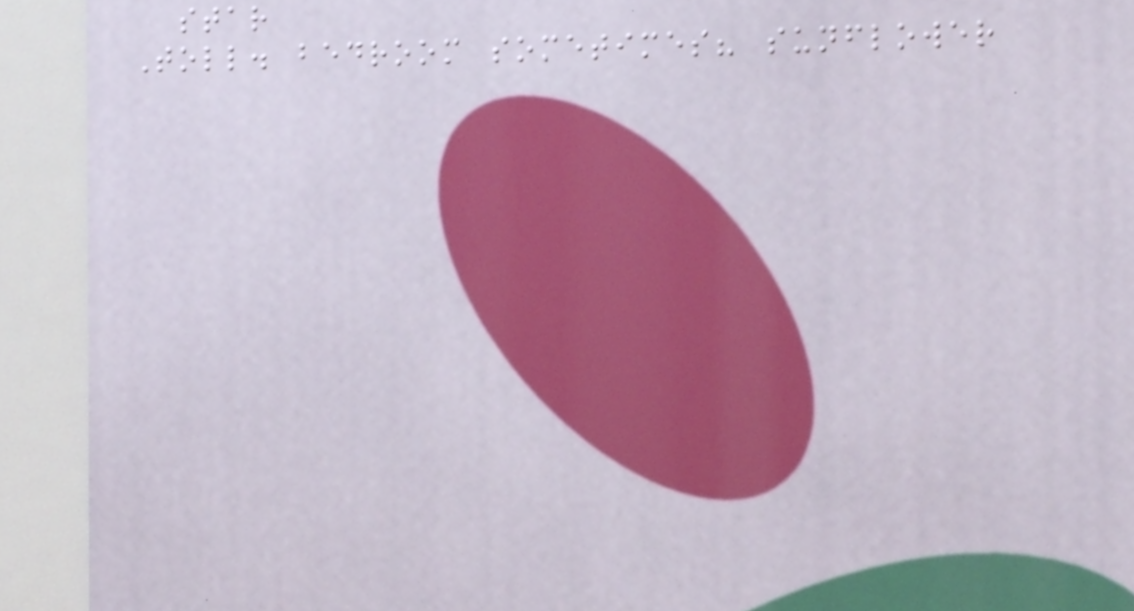star
Toll. bedroom sometimes? sunflower
